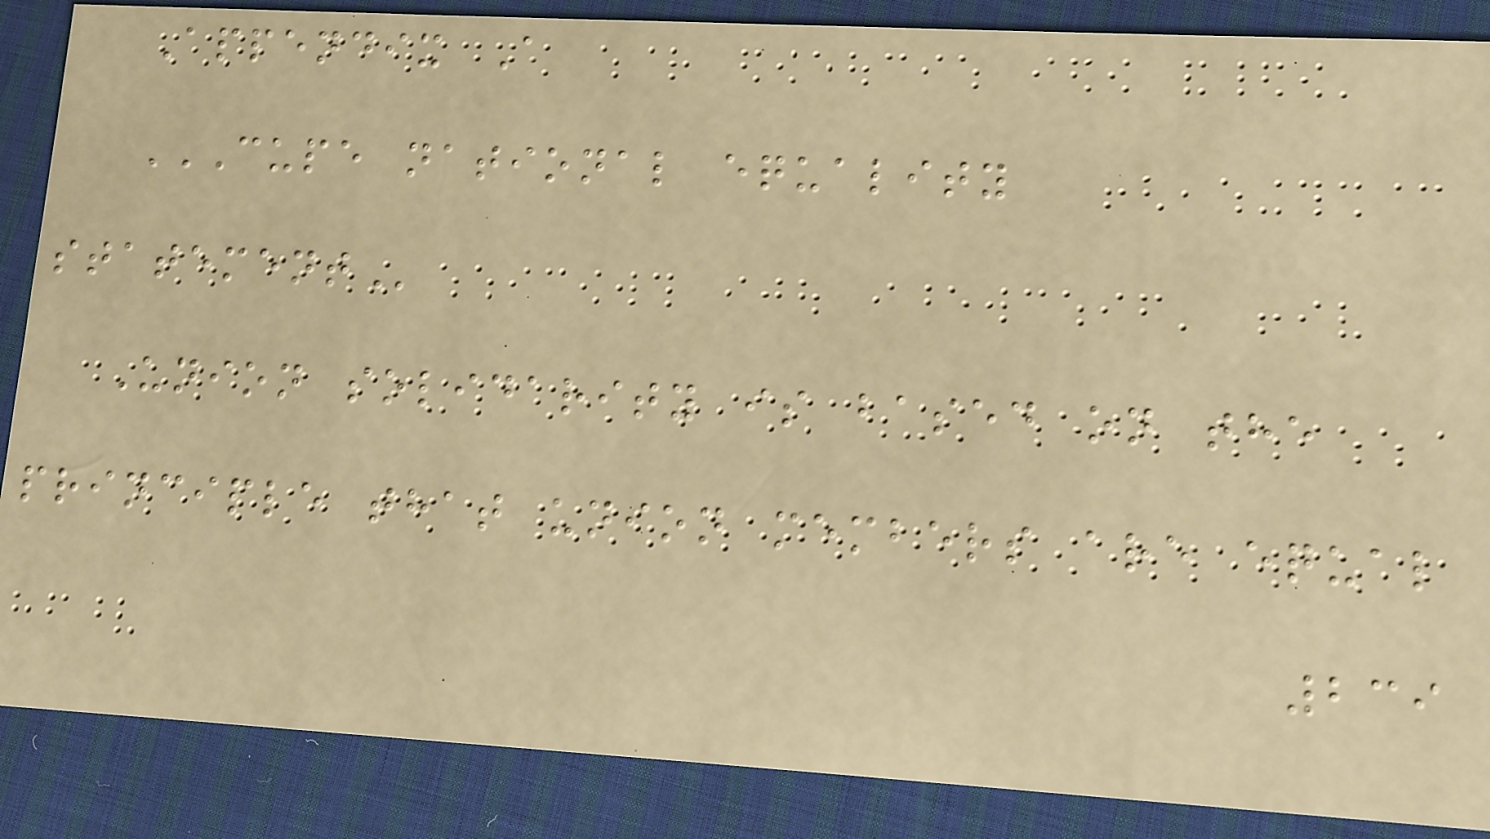Appendix A
CUPE NATIONAL EQUALITY
STATEMENT
Union solidarity is based on the
principle that union members are equal
239
